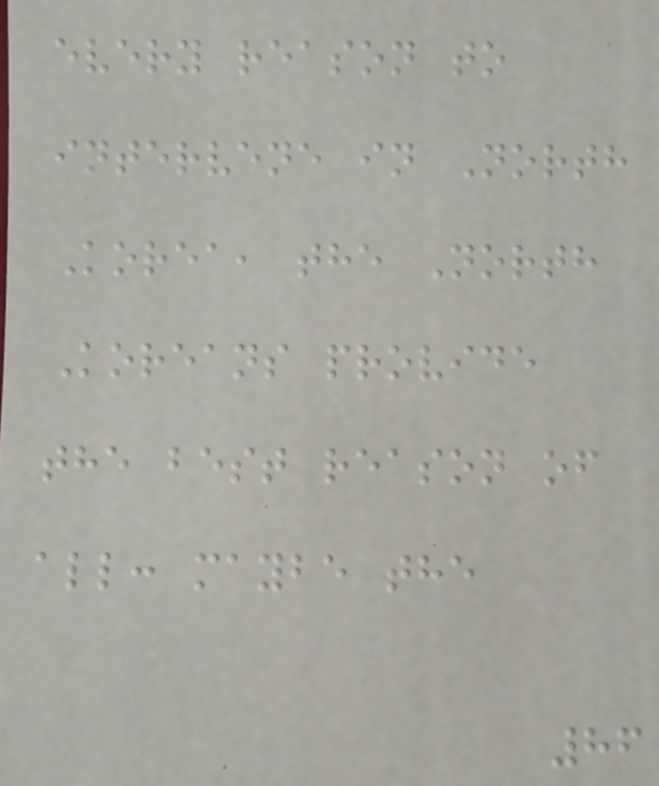every reason to
intervene in North
Korea, the North
Koreans provide
the best reason of
all: maybe the
86
